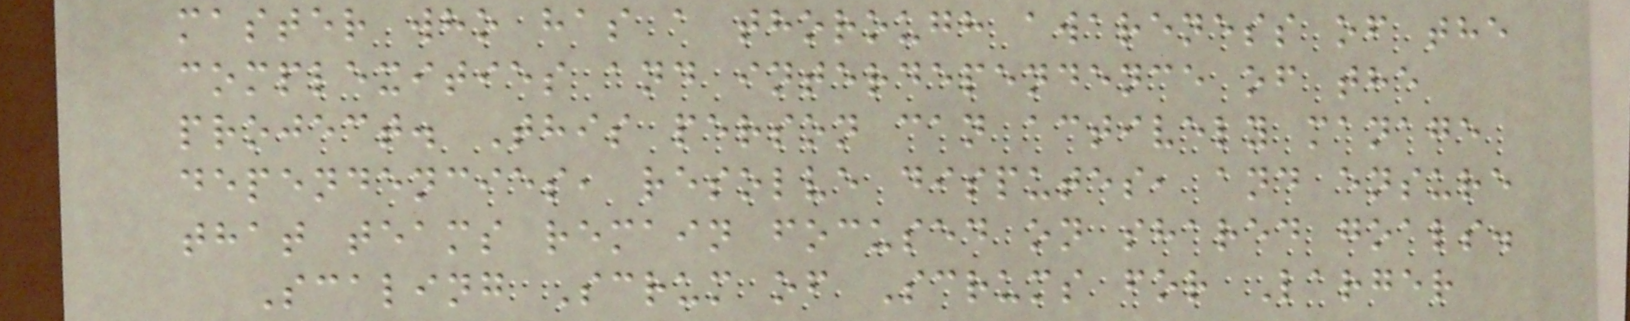master who has a thorough awareness of the
complexities and interdependence of the
project. This person can actively manage
dependencies, resolve disputes, and ensure
that teams remain focused on shared goals.
Scaling Scrum of Scrums for Larger
